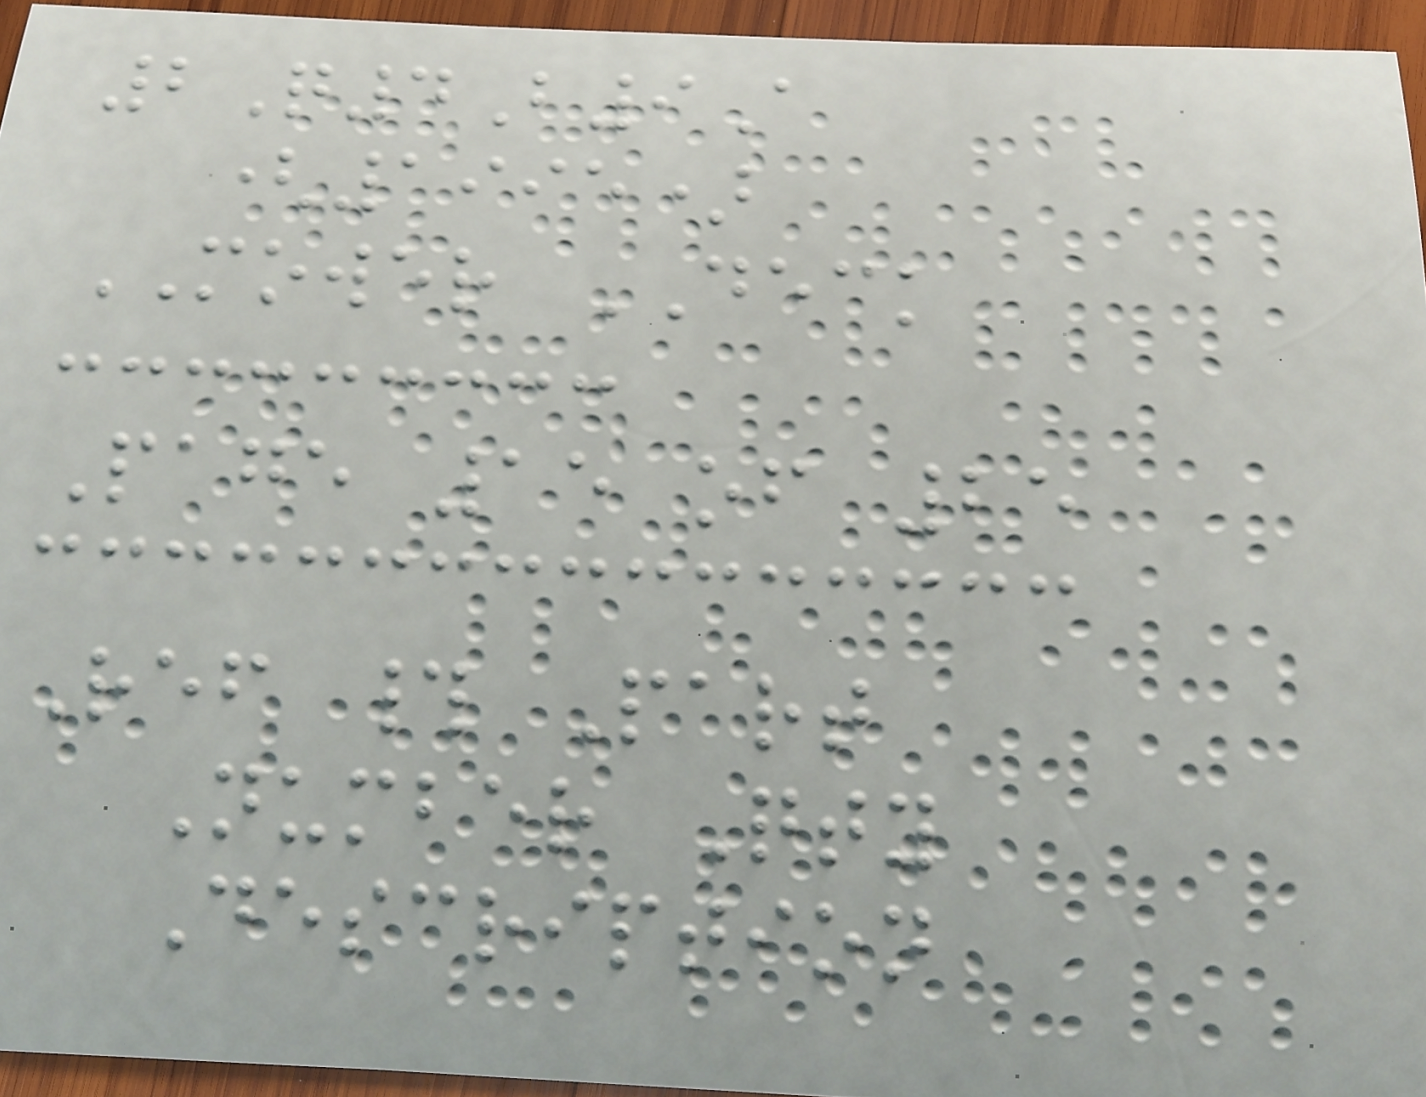2Q4B9A
(1995)
MOWER DECK
Page 15 of 25
Ref # Part
Number Qty
Description
